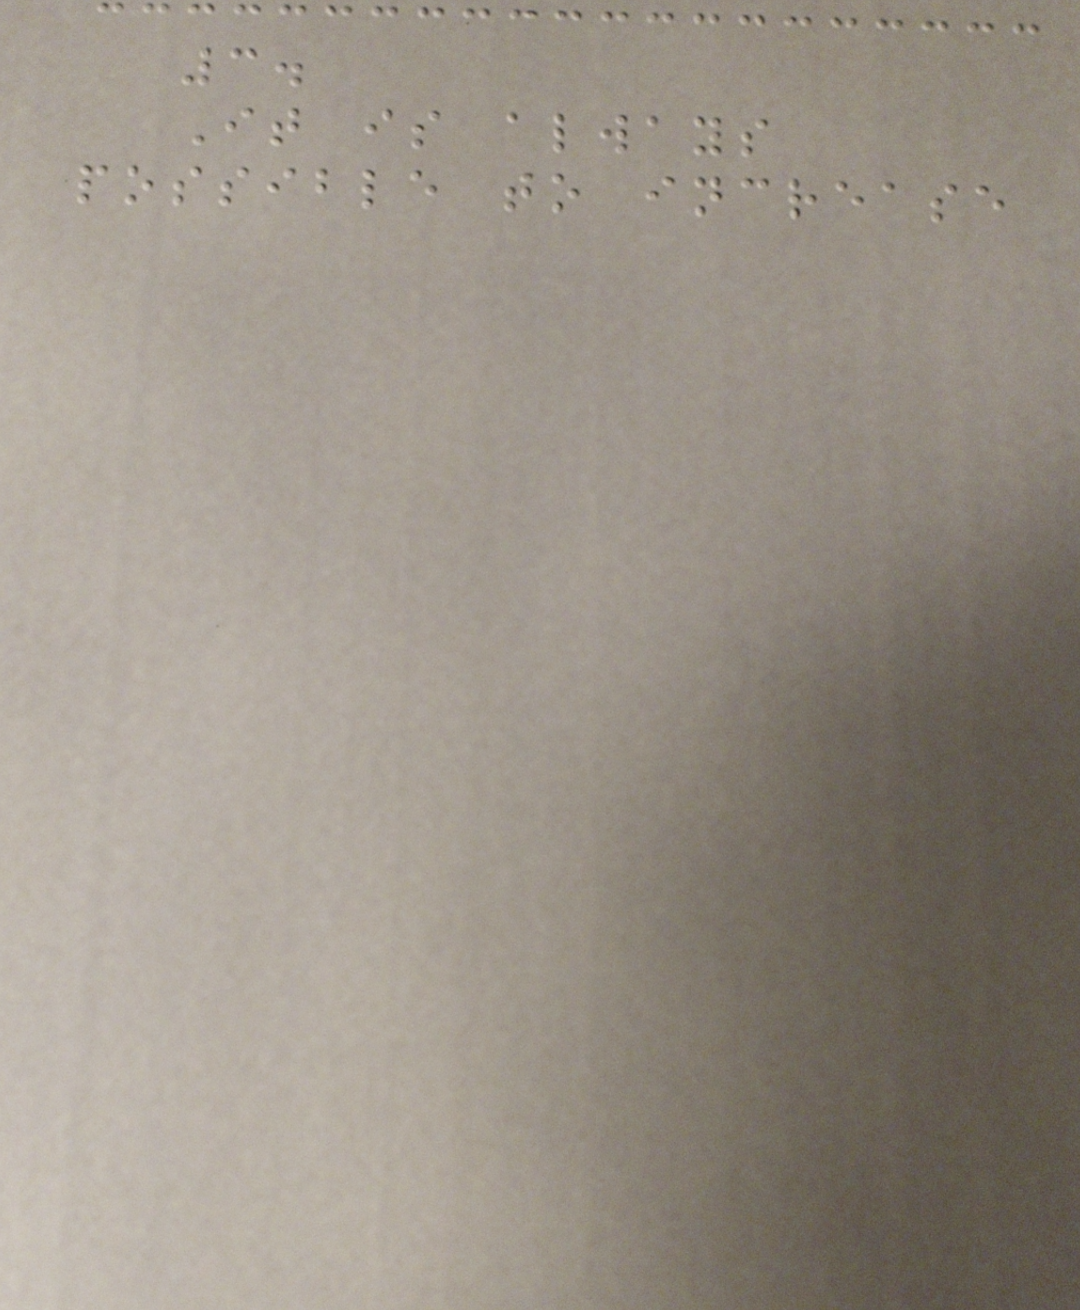3.
It is always
possible to increase
